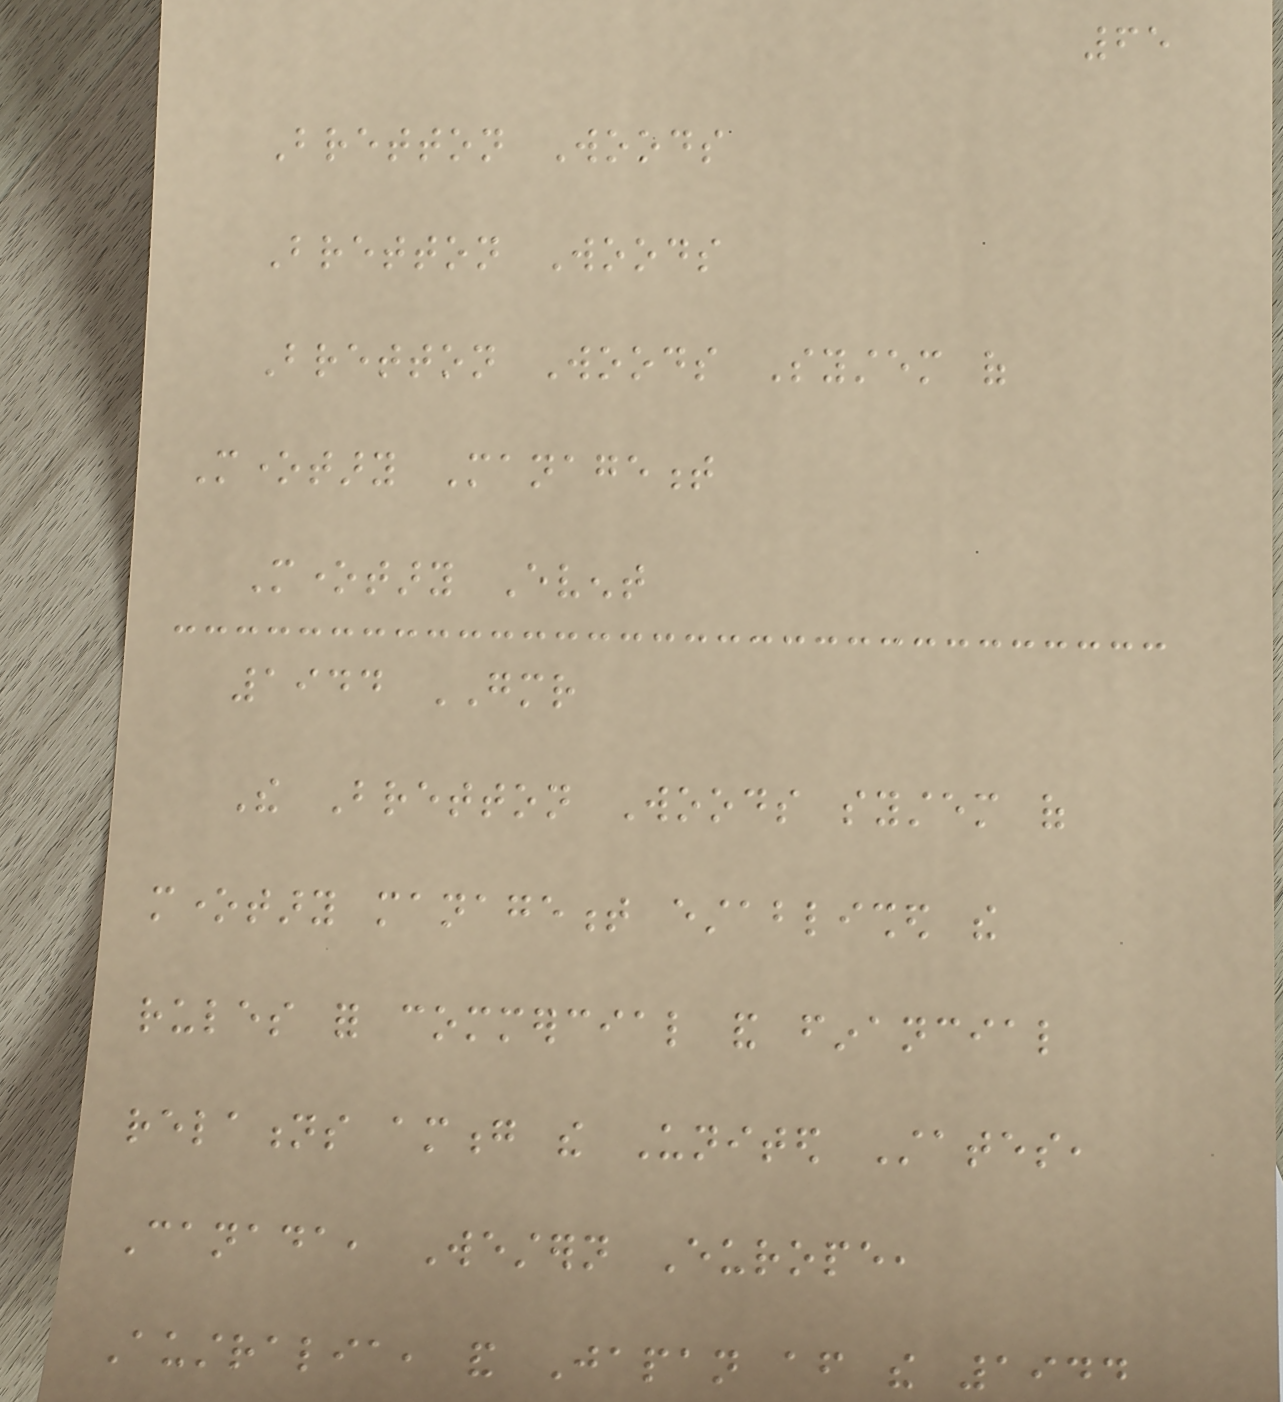65
Bretton Woods
Bretton Woods
Bretton Woods System of
Monetary Management
Monetary Event
1944 GMR
The Bretton Woods system of
monetary management established the
rules for commercial and financial
relations among the United States,
Canada, Western Europe,
Australia, and Japan after the 1944
